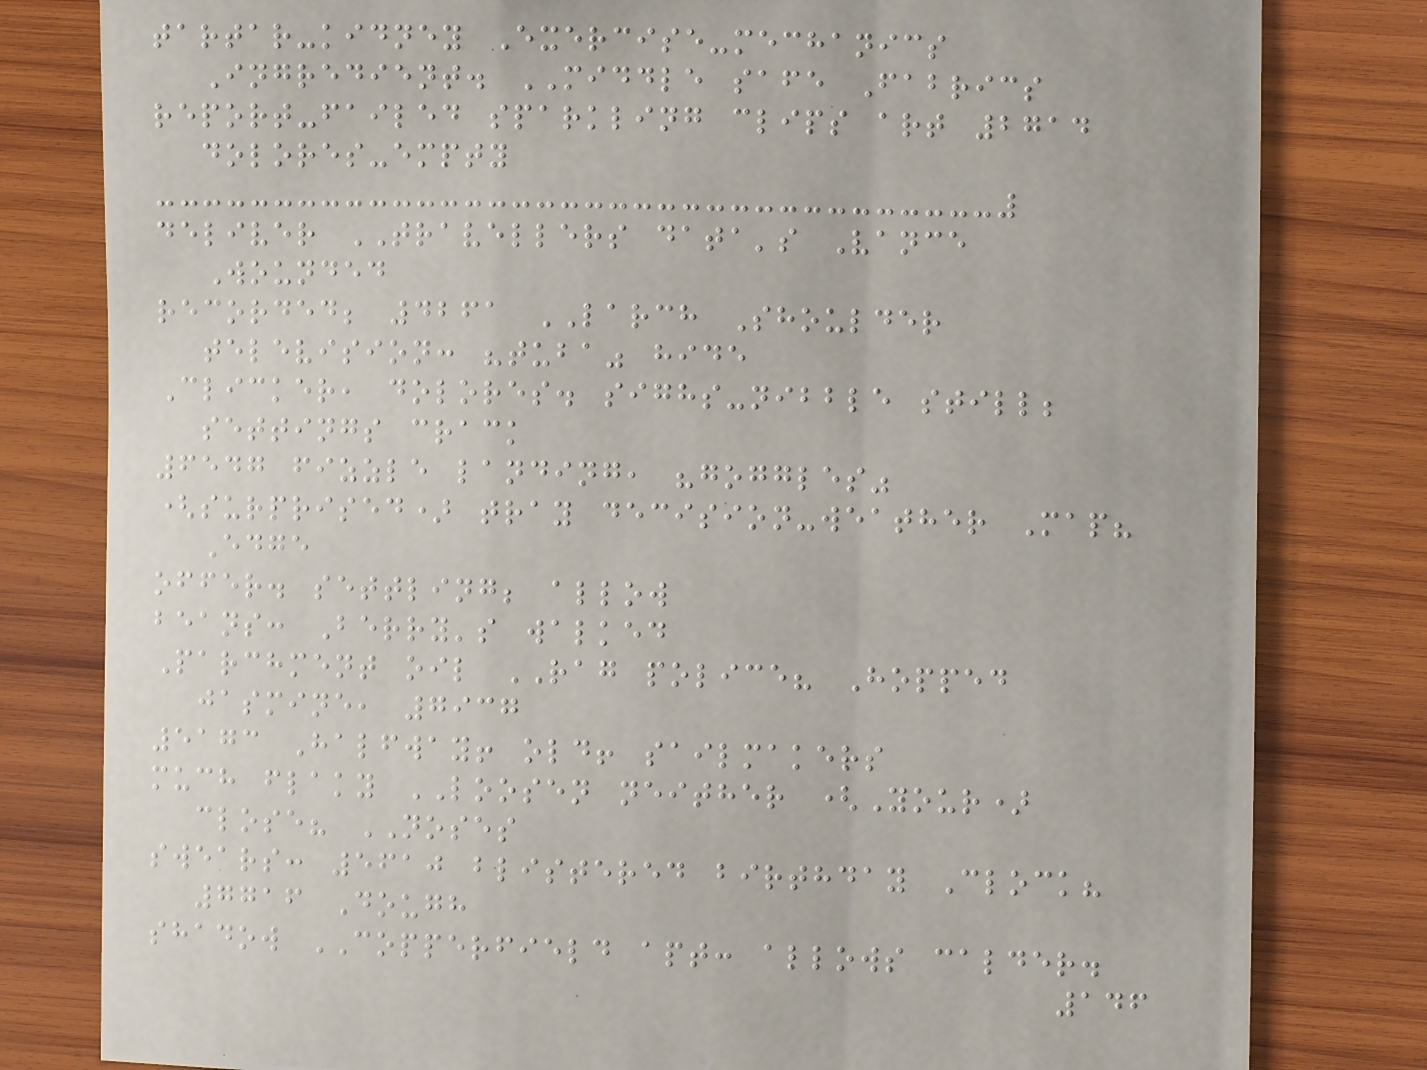tartar-kidney Exercise-mechanics
Ingredient. MIDDLE safe Fabrics
report-failed sparkling clips art 2714
dolores-empty
deliver TRAVELLERS data's Vance
Wounded
recorded; 4261 LARCH Shoulder
television: "tuba" hide
Clicker, dolores. sighs-nibble still;
settings crack
6547 fizzle landing, "goggles"
(surprised) tray decision-weather Map?
Edge
offer. settling; allow
beans: Berry's walked
Parchment oil RAG police? Hopped
jasmine, 7937
5173 Halfway! old! sailmakers
much flaky LOOSEN neither (Your)
close? NOSES
swears: 5610 blistered birthday Clock?
7716 Dough
shadow COPPERFIELD apt: allows calder.
146
